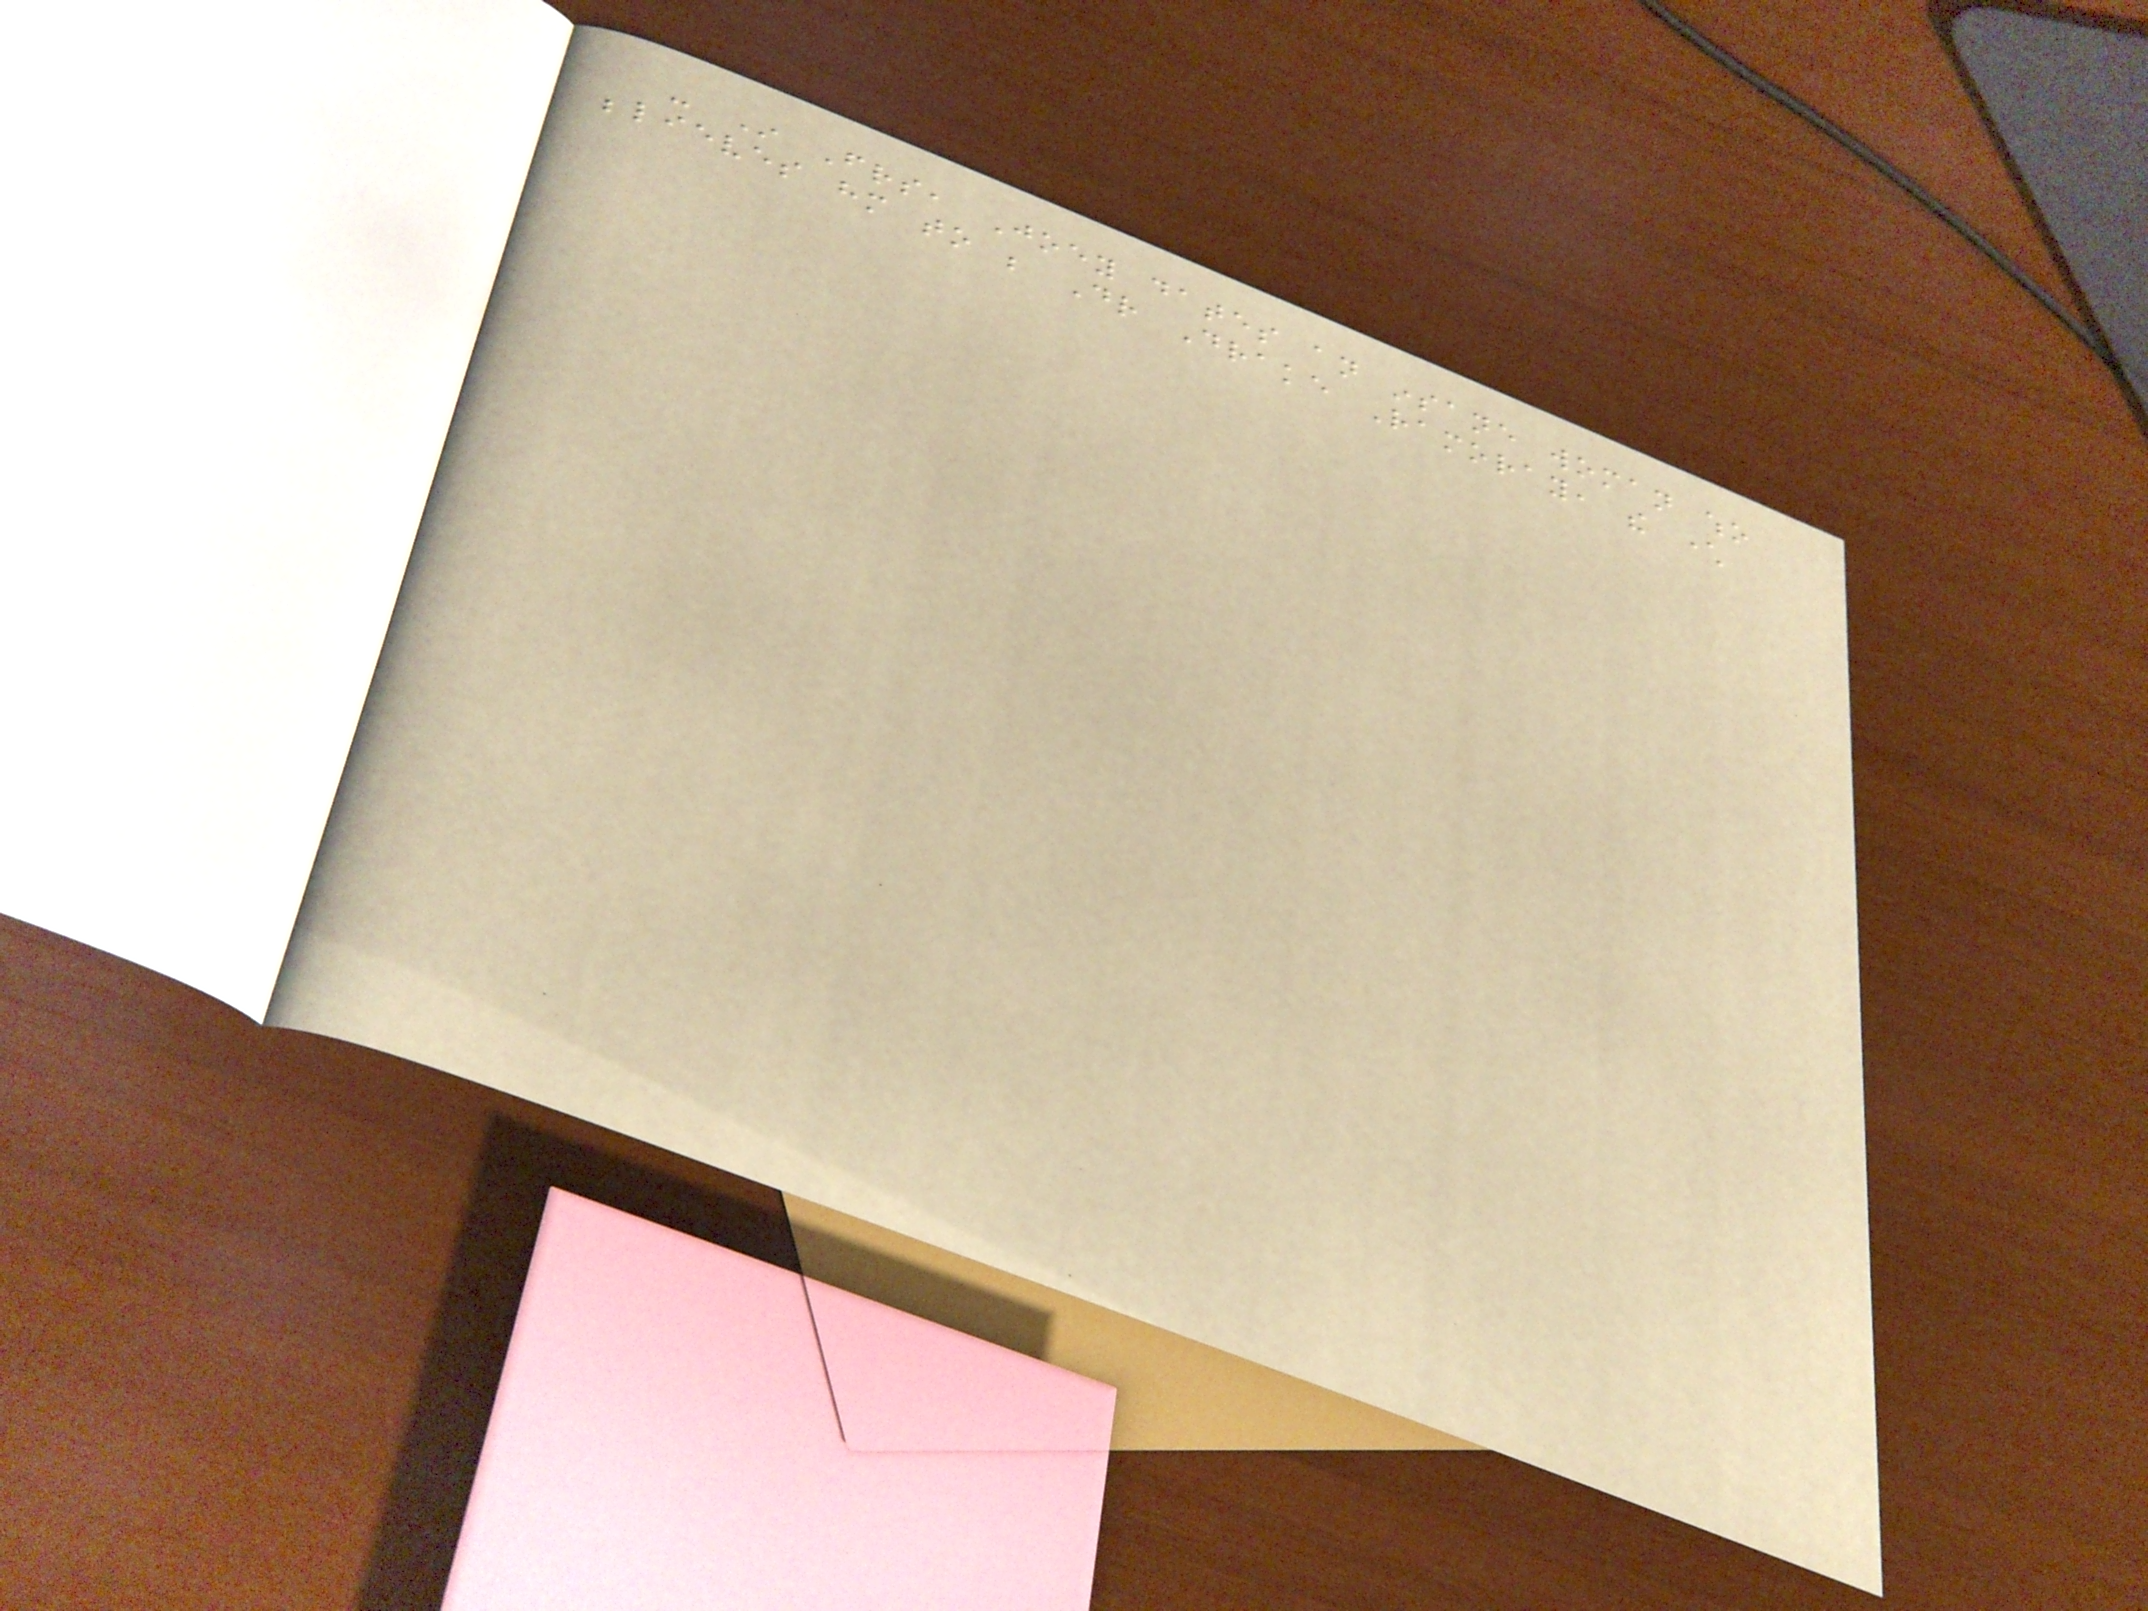- In Friends, Joey dates an insane woman who
believes him to be Dr Drake Ramoray, the character
